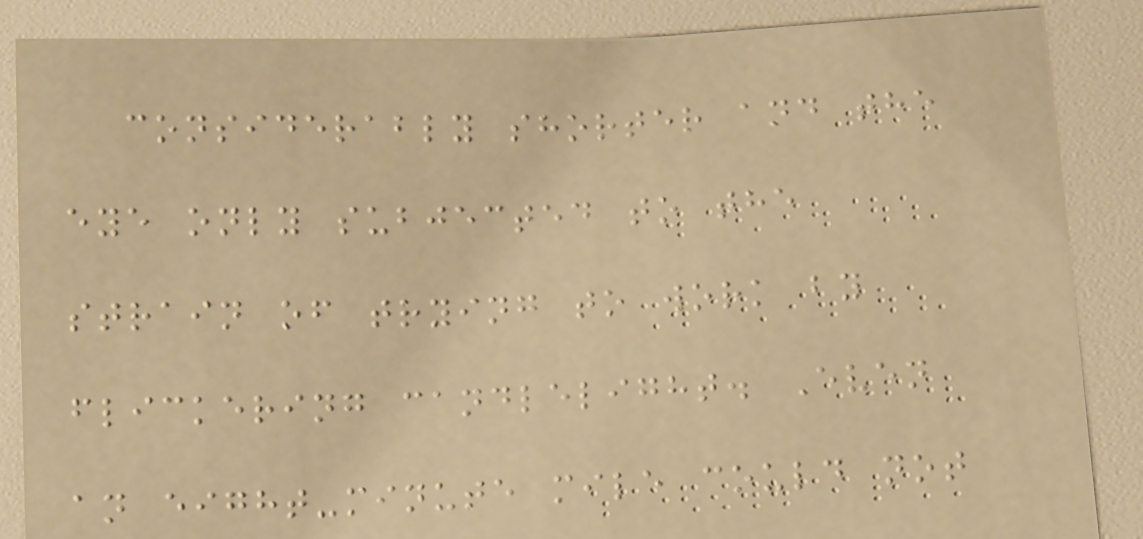considerably shorter and the
eye only subjected to the
strain of trying to work by
flickering candlelight. Even
an eight-minute mile could not
